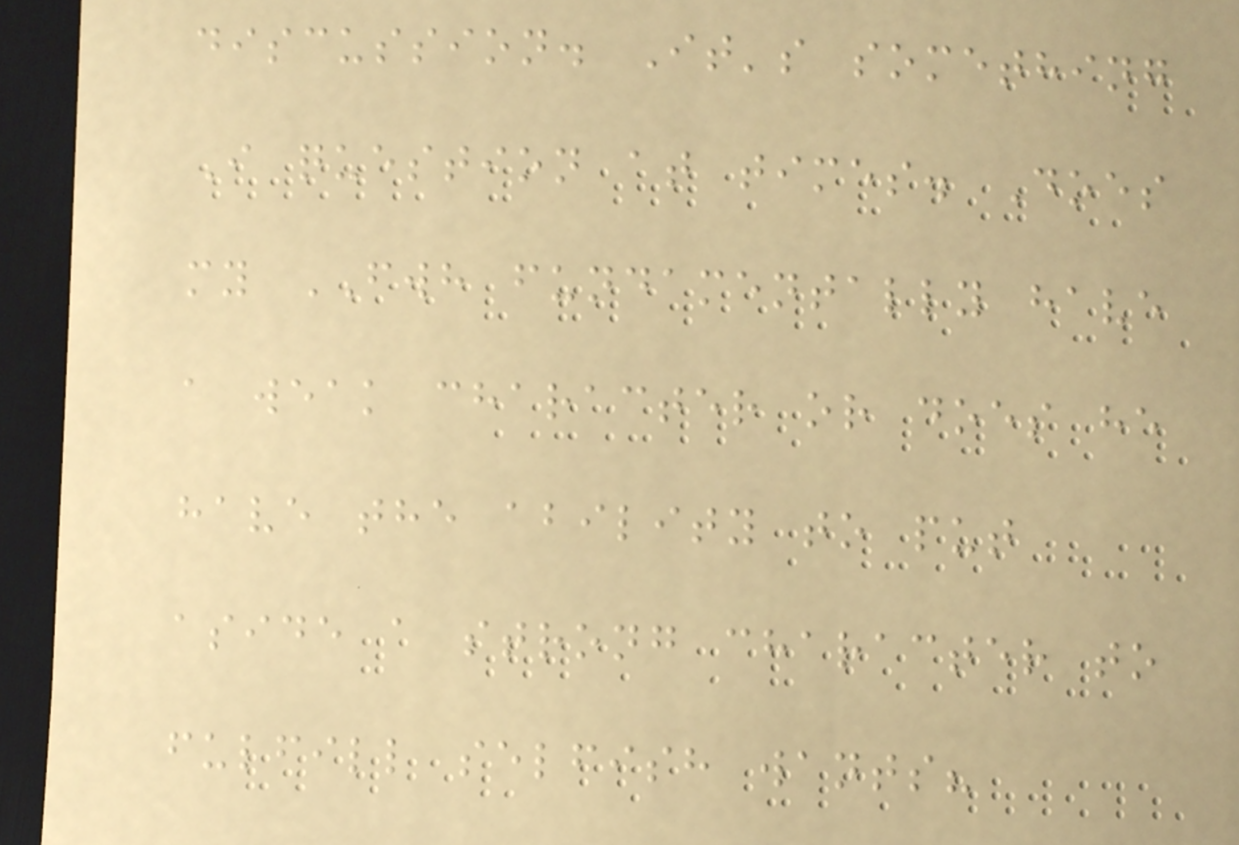discussion. It's something
I question at times. Does
my FWH fundamentally have
a weak character or does he
have the ability to put
aside a strong character to
fulfill selfish wants?
